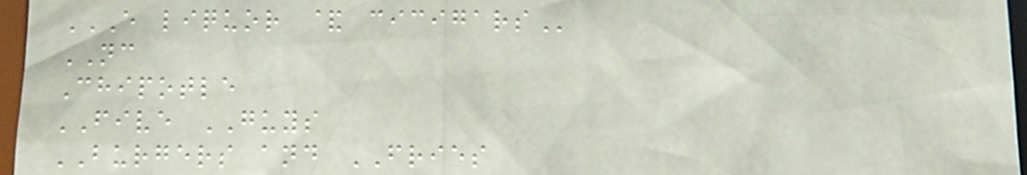E LIQUOR & CICIGARS
NC
Chipotle
FIVE GUYS
BURGERS and FRIES
